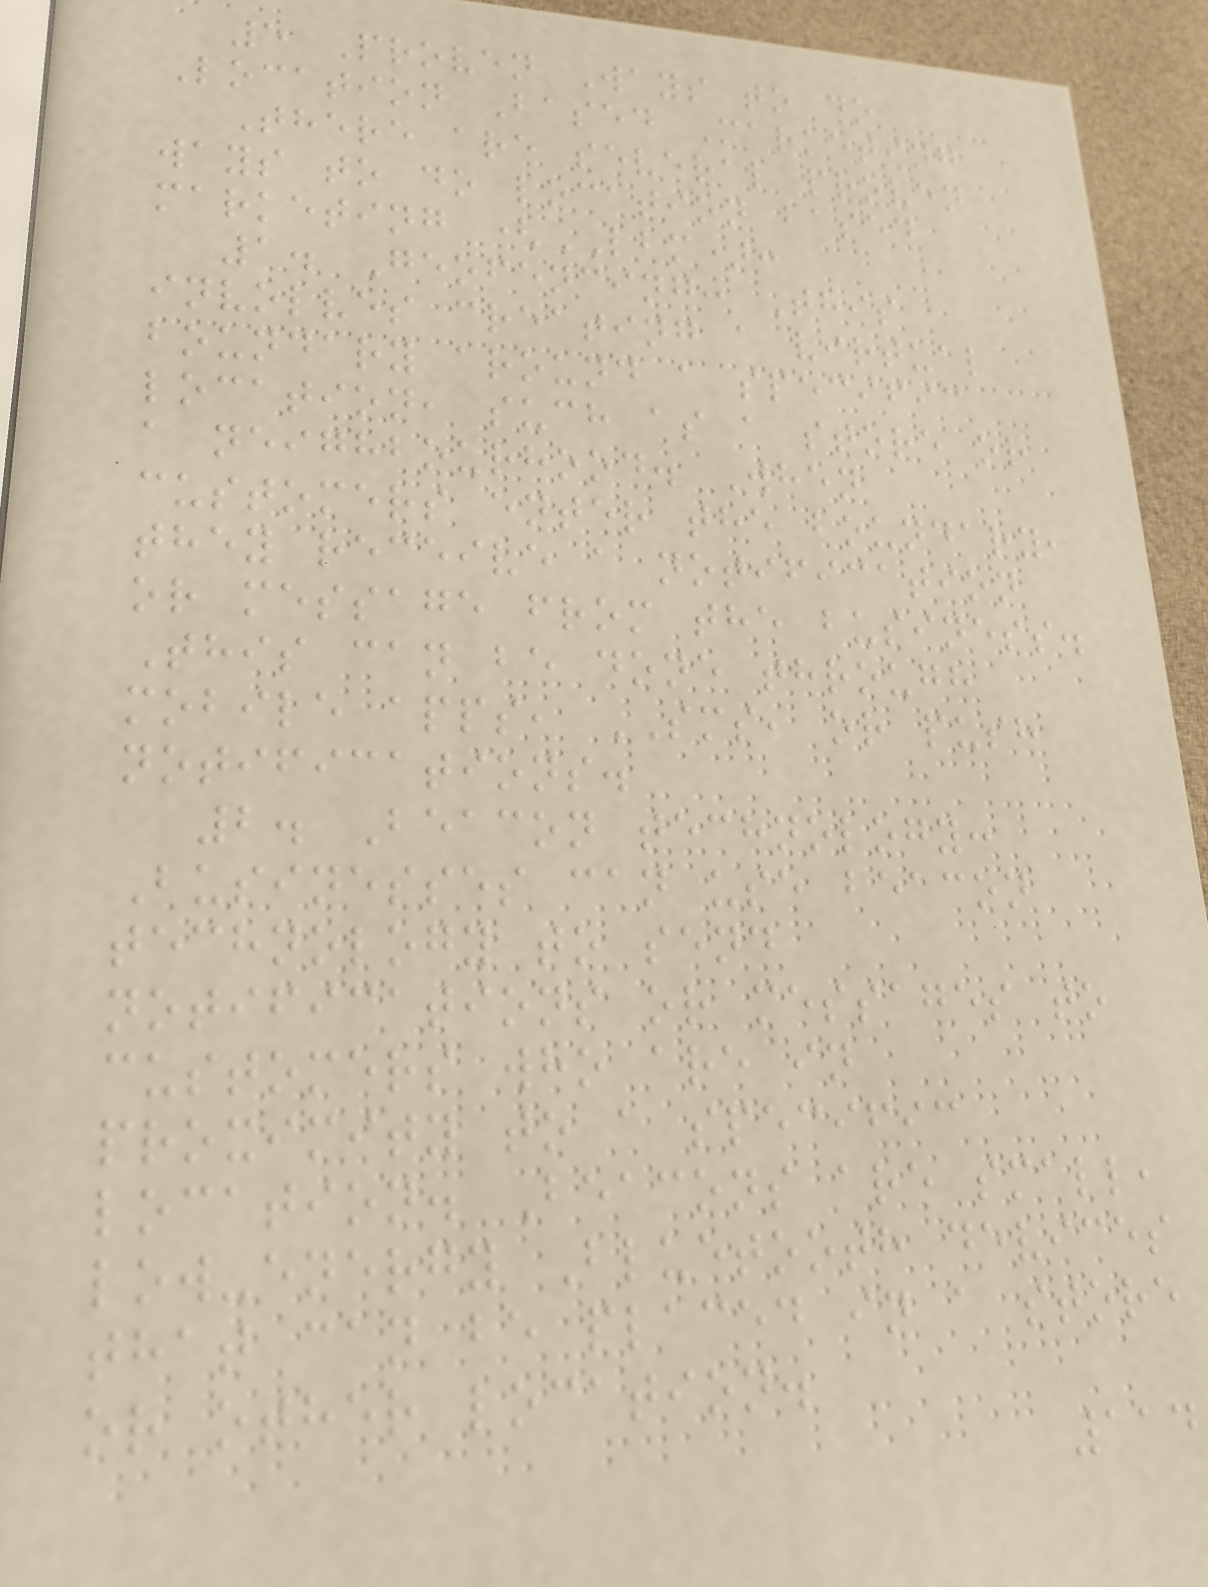5 Proven Ways to do
Location Based Marketing
There are several proven
ways to do location based
marketing (LBM):
1. Geofencing: This
involves creating a virtual
boundary around a specific
location, such as a store or
a neighbourhood. When
customers enter the boundary,
they receive a notification
or message from the business.
This can be done through
mobile apps, SMS, or push
notifications.
2. Beacon technology:
Businesses can use beacon
technology to send
notifications or messages to
customers who are in
proximity to a specific
location. Beacons are small,
low-energy Bluetooth devices
that can be placed in a store
or other location.
114
